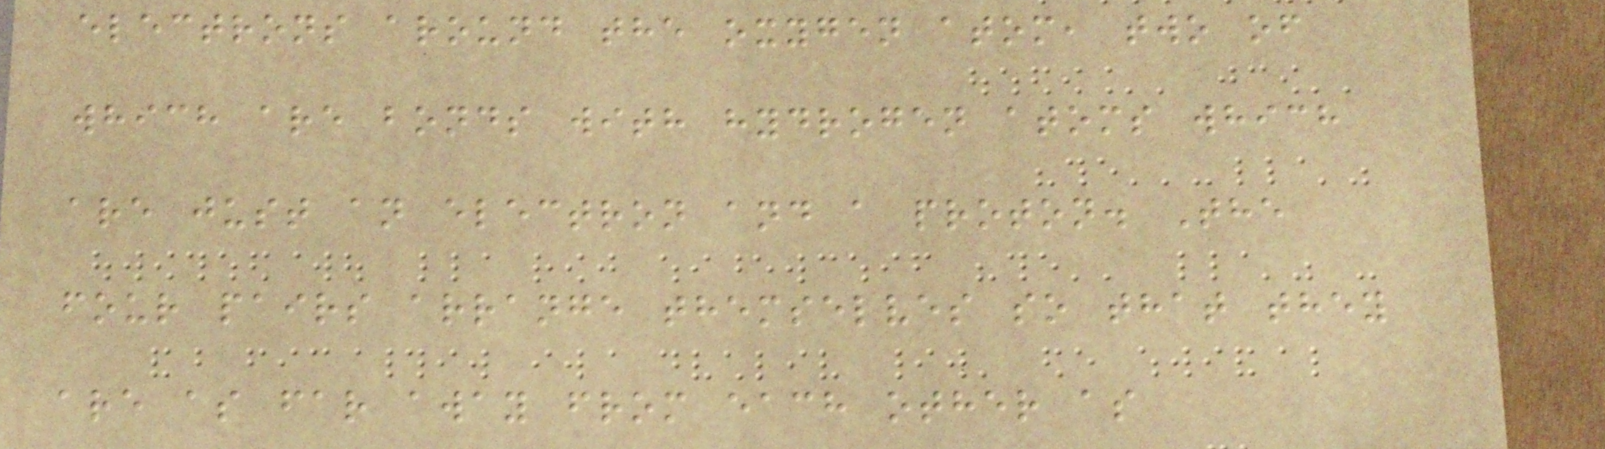electrons around the oxygen atom, two of
which are bonds with hydrogen atoms which
are just an electron and a proton. The
four pairs arrange themselves so that they
are as far away from each other as
